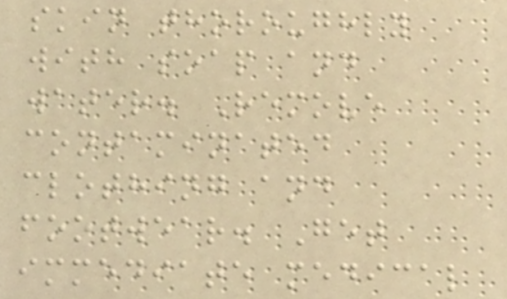skin thoroughly
with soap and
water. Remove
contaminated
clothing and
footwear. Get
immediate medical
